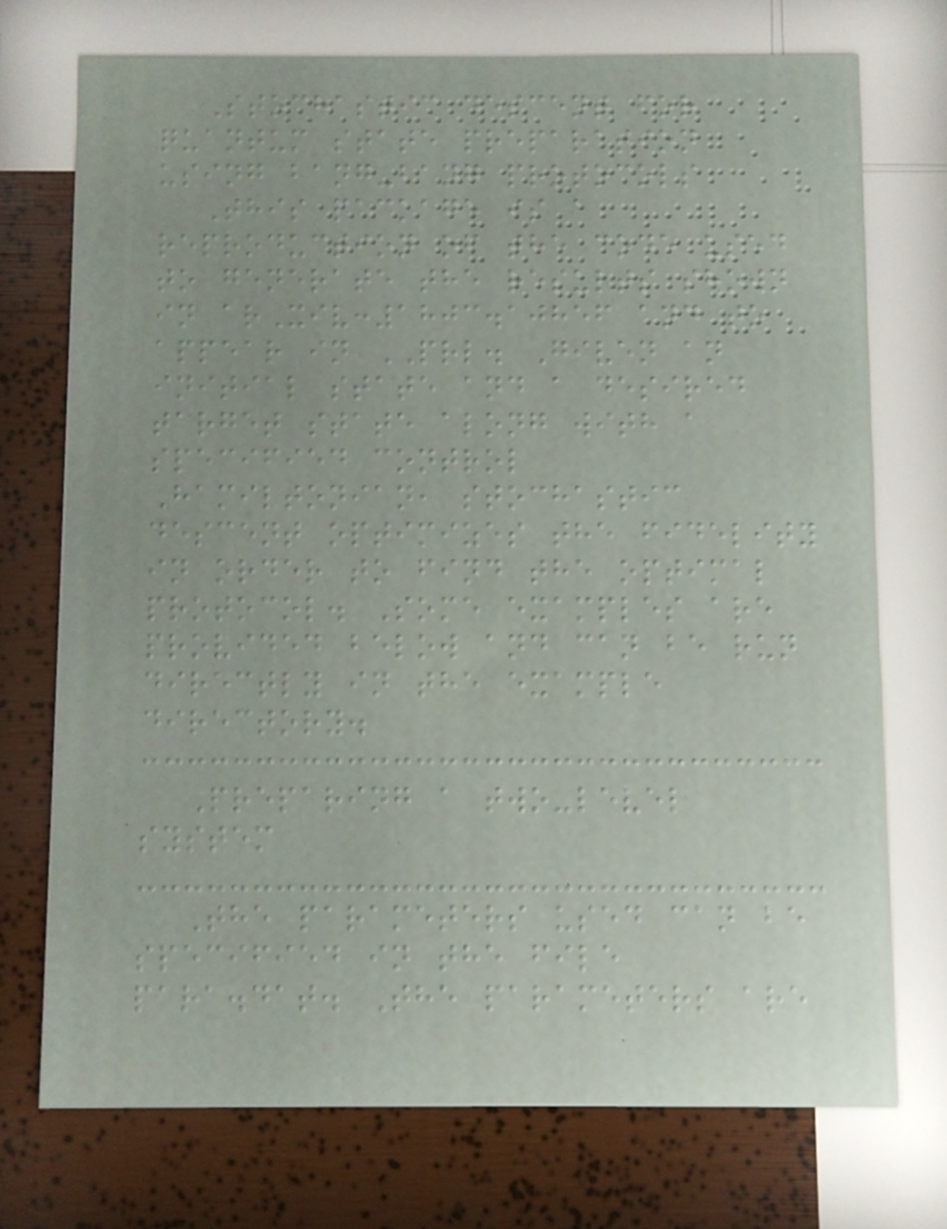Stochastic descent for
quantum state preparation
using bang-bang protocols
This package is a
reproduction of the code used
to generate the results shown
in arXiv:1803.10856 and to
appear in PRL. Given an
initial state and a desired
target state along with a
specified control
Hamiltonian, stochastic
descent optimizes the fidelity
in order to find the optimal
protocol. Some examples are
provided below and can be run
directly in the example
directory.
Preparing a two-level
system
The parameters used can be
specified in the file
para.dat. The parameters are
